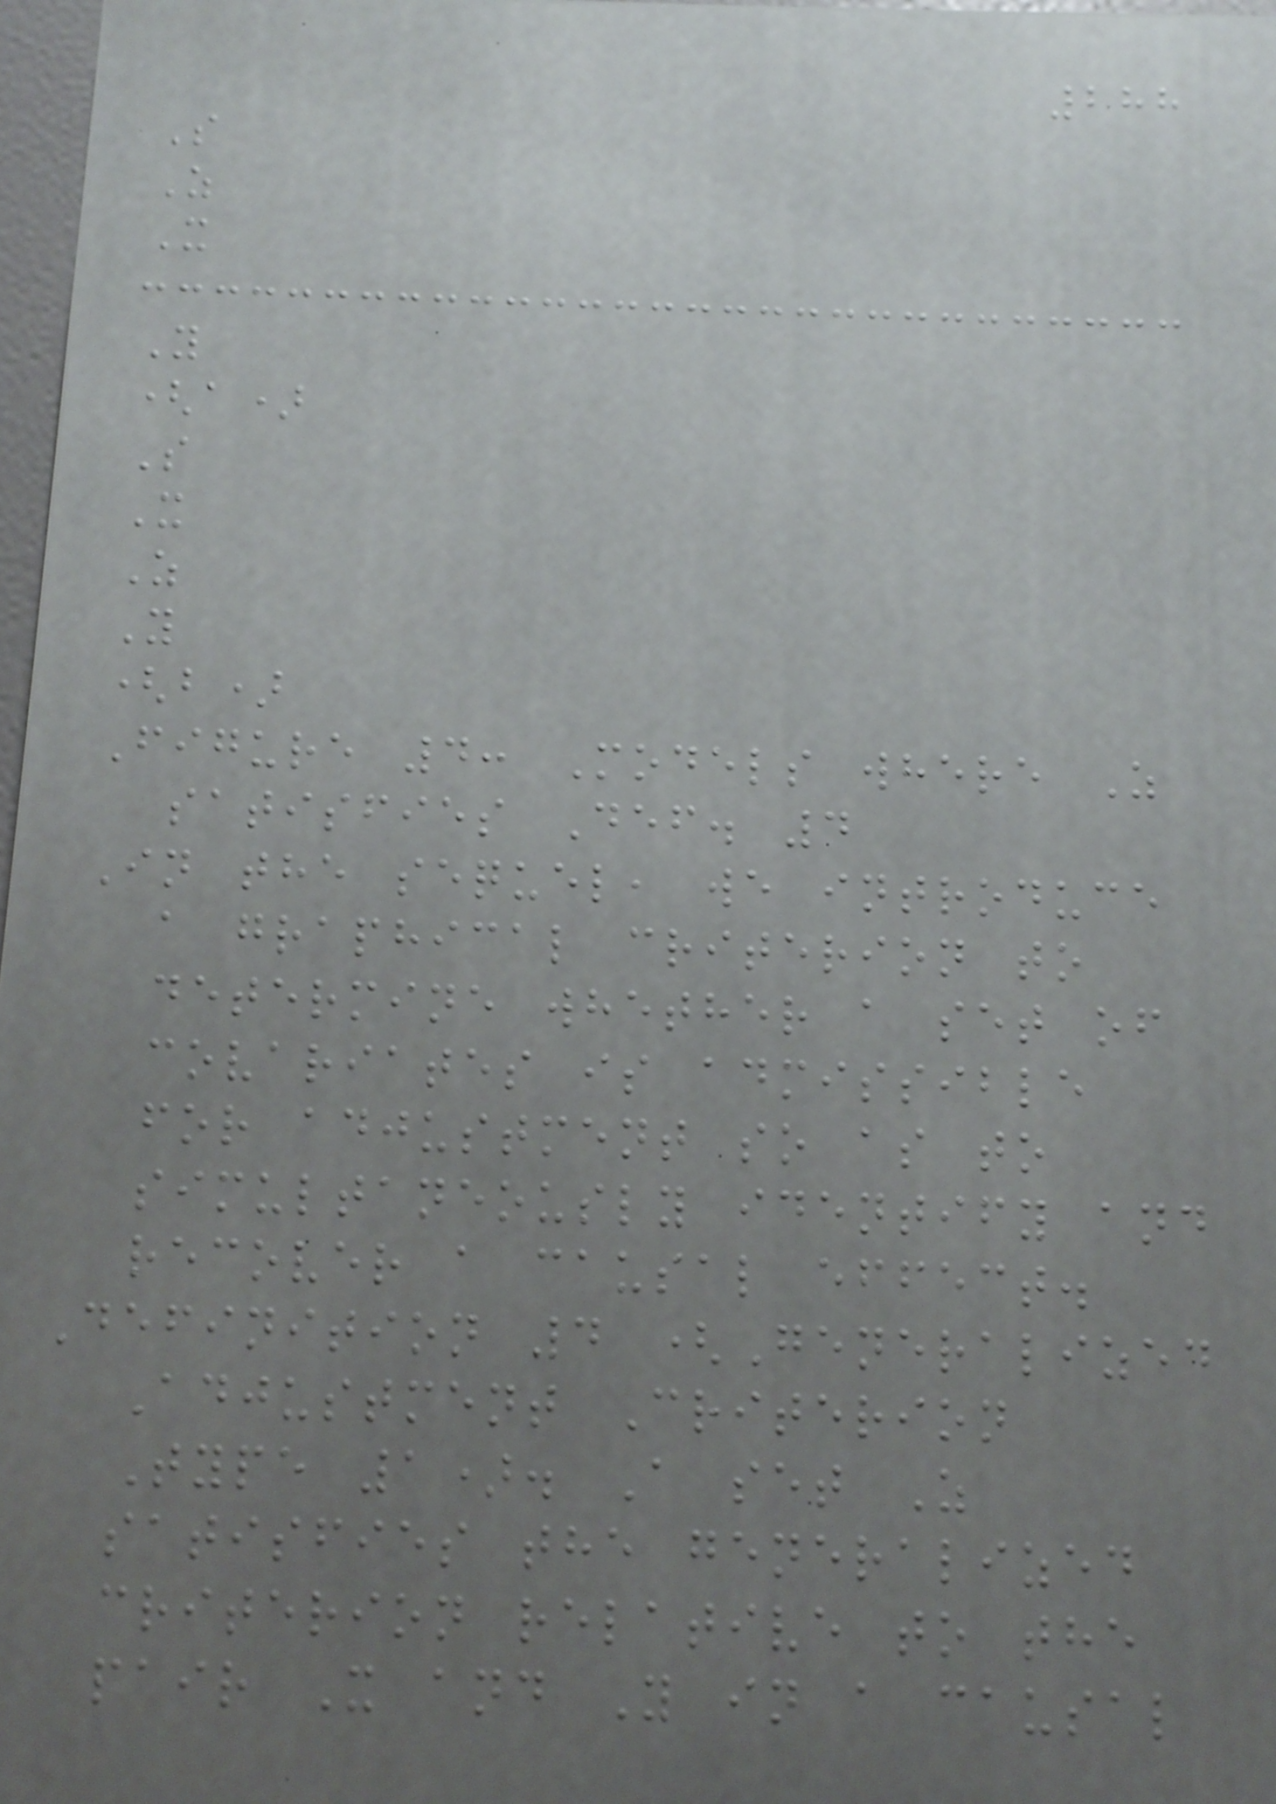288
S
Z
X
Y
(a)
S
X
Z
Y
(b)
Figure 4: Models where Z
satisfies Def. 4
In the sequel, we introduce
a graphical criterion to
determine whether a set of
covariates is admissible
for adjustment so as to
simultaneously identify and
recover a causal effect.
Definition 4 (Generalized
Adjustment Criterion
Type 1). A set Z
satisfies the generalized
criterion relative to the
pair X and Y in a causal
